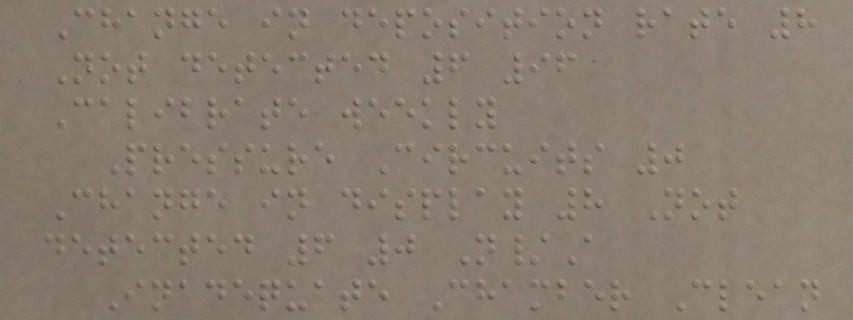Change in deposition rate 8
Not detected 6 96
Calibrate weekly
Pressure Circuits 0
Change in display 8 Not
detected 6 0 N/A
Inadequate Chamber Clean
